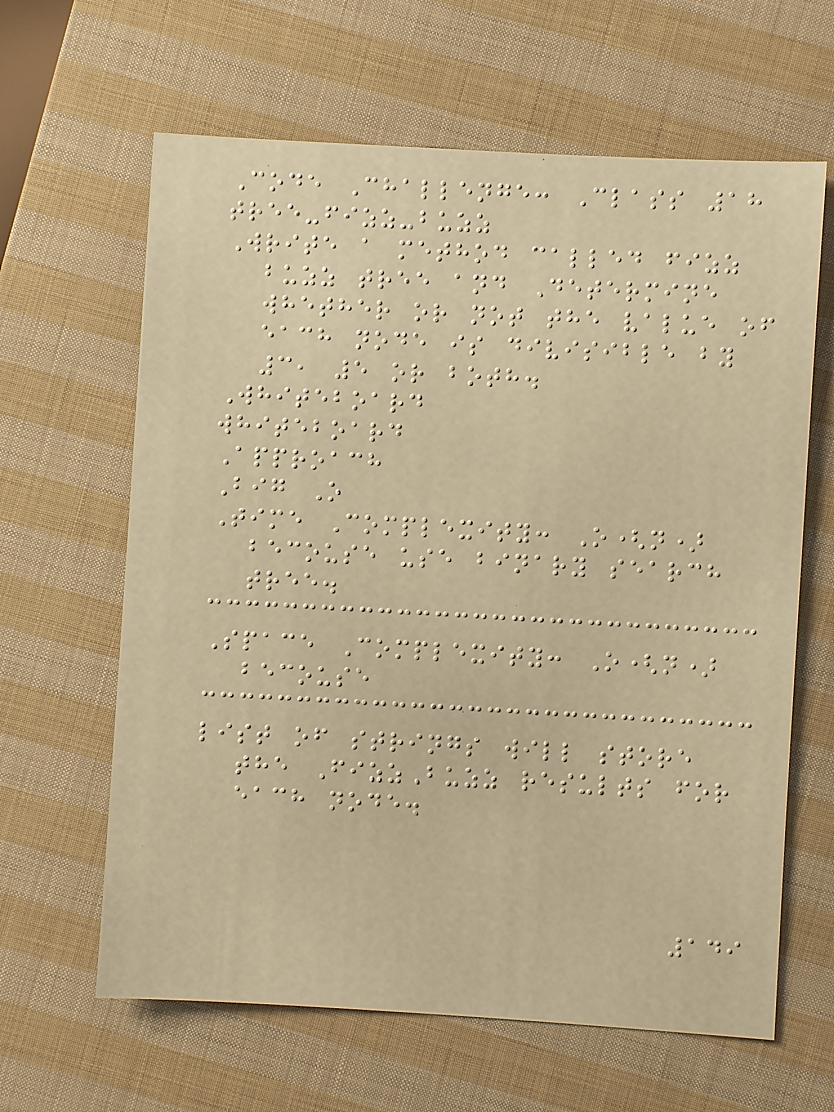Code Challenge: Class 18
tree-fizz-buzz
Write a method called fizz
buzz tree and Determine
whether or not the value of
each node is divisible by
3, 5 or both.
Whiteboard
whiteboard
Approach
Big O
Time Complexity: O(n)
becouse use binary search
tree.
Space Complexity: O(n)
becouse
list of strings will store
the FizzBuzz results for
each node.
149
